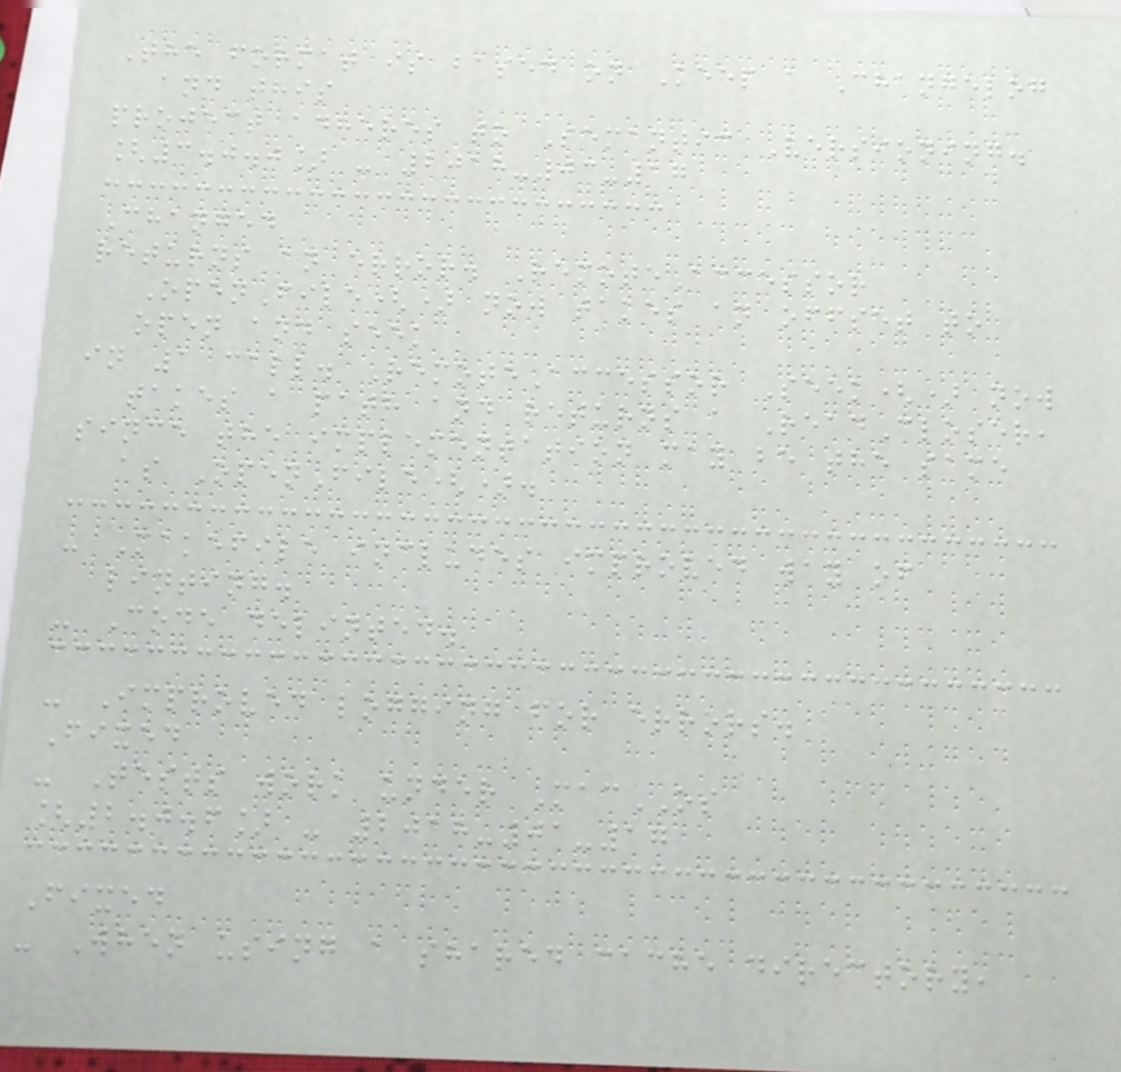The format is based on Keep a Changelog
and this
project adheres to Semantic Versioning.
[3.0.0] - 2018-03-17
Changed
returns an error. RemoteAccessor
OpenFile() now takes an offset to
open and seek
in 1 call. RemoteAccessor Seek() now
takes a path and returns a ReadCloser,
since the implementation may be the same
as OpenFile().
- Makefile includes improved way of
linting.
- Code delinted.
- Improved logging for errors.
Fixed
- Tests work under MacOS
[2.0.6] - 2018-01-17
Fixed
- When using a shared cache directory,
